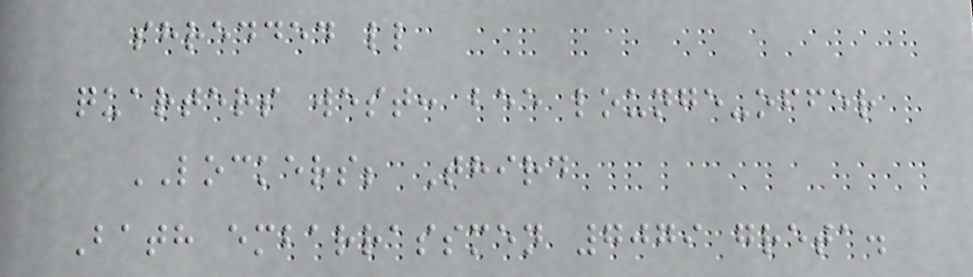shredded ll
quarters west: bee lounge-offer
LOCKERS; Third
Bath embarrassmen 7079 greta.
